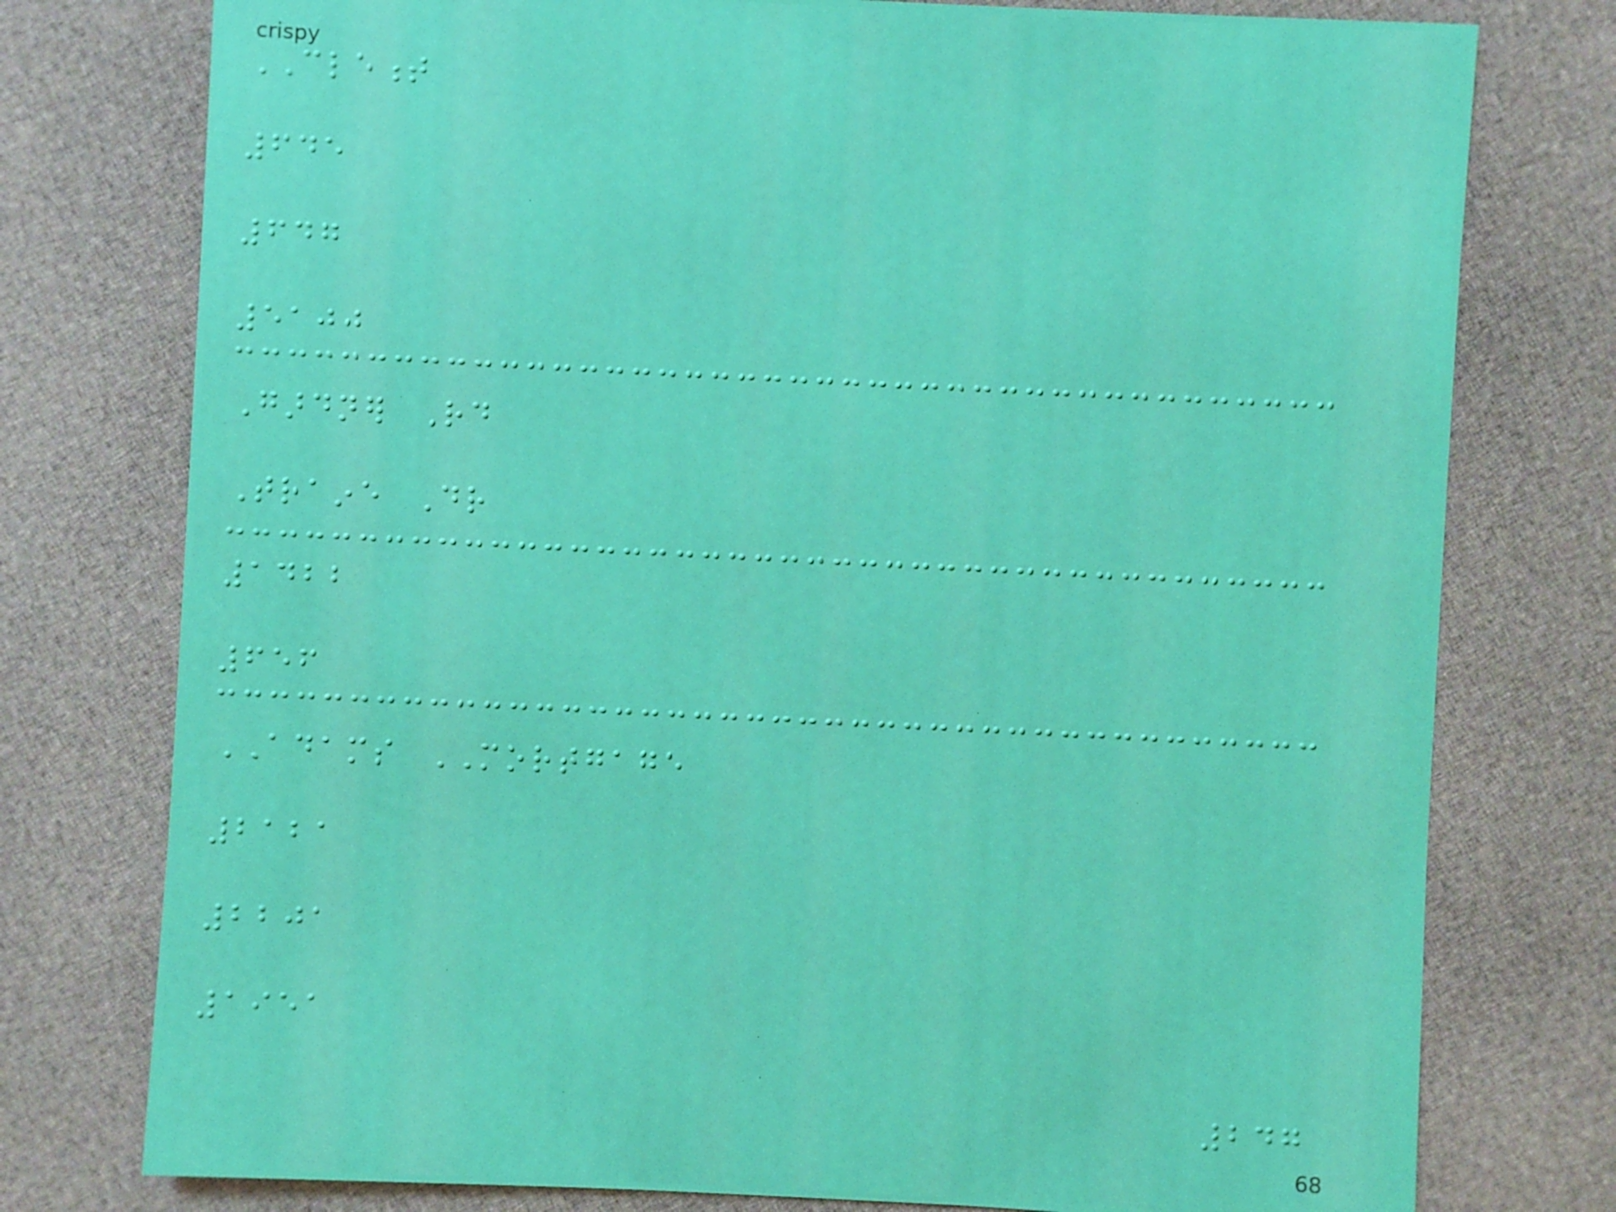CLEMENT
645
647
5100
Gardner Rd
Traine Dr
1422
656
ADAMS MORTGAGE
2121
2201
1951
247
